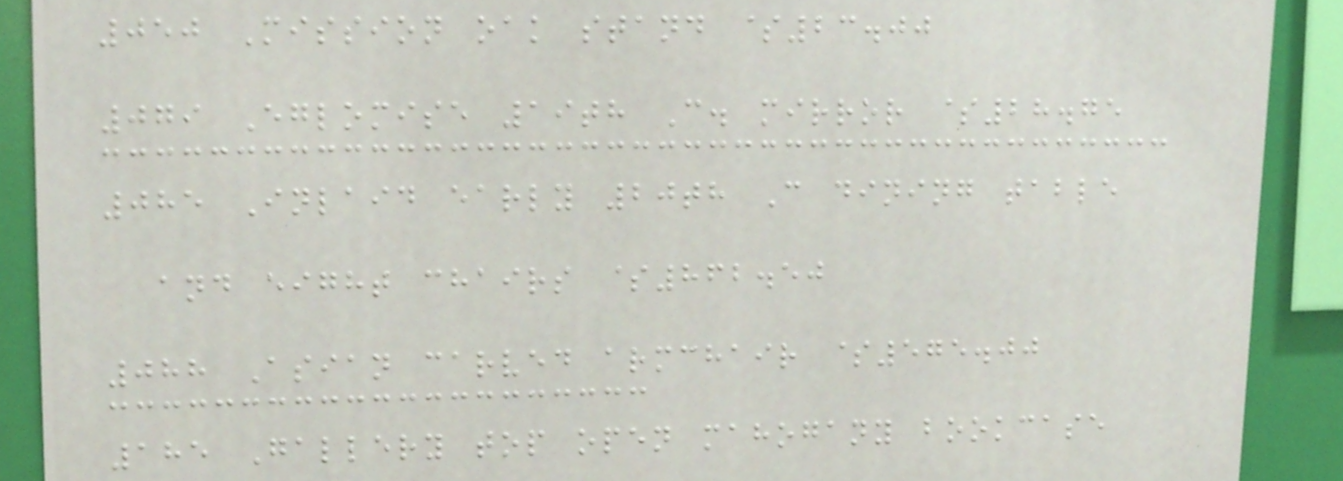050 Mission oak stand $23.00
079 Eglomise 19th C. mirror $28.75
085 Inlaid early 20th C dining table
and eight chairs $862.50
088 Asian carved armchair $575.00
185 Gallery top open mahogany bookcase
